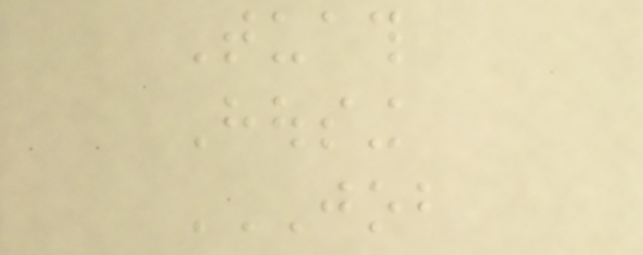Tuath
Housing
JOB
